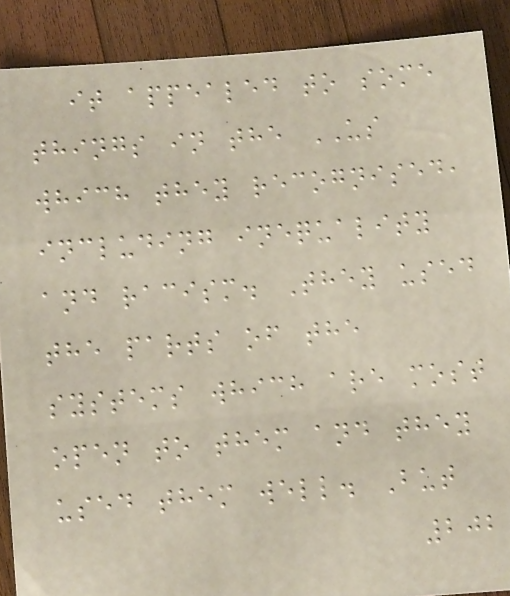it appealed to some
things in the US
which they recognised,
including inequality
and racism. They used
the parts of the
systems which are most
open to them and they
used them well. But
202
